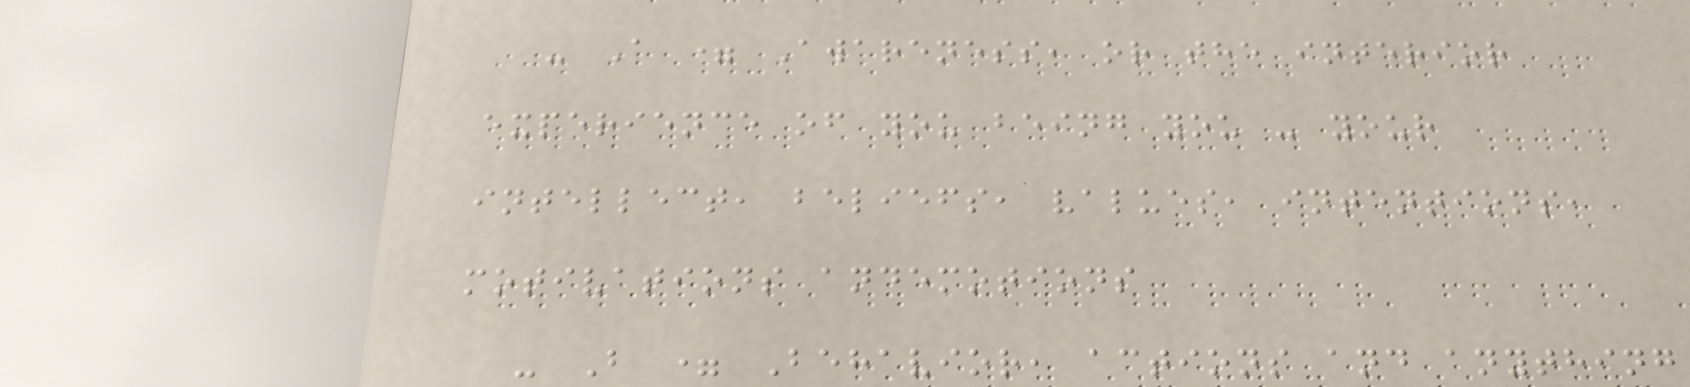- A = Awareness, or the interior
experience of you being you - your
intellect, beliefs, values, intentions,
motivations andemotions
- B = Behavior, actions and anything
